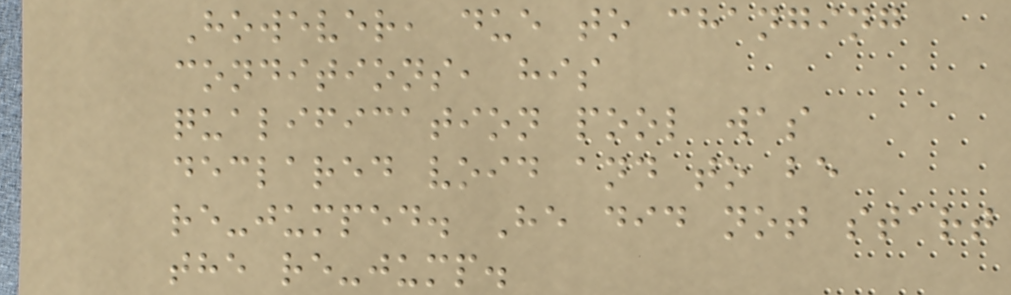However, due to changing
conditions, his
qualification pool was
declared void and to be
re-jumped. He did not start
the re-jump.
